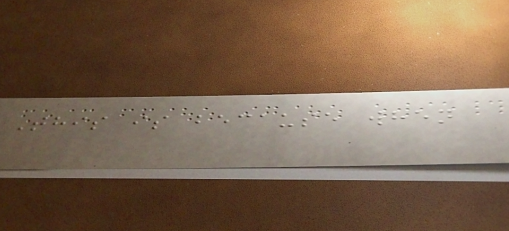This is because when
